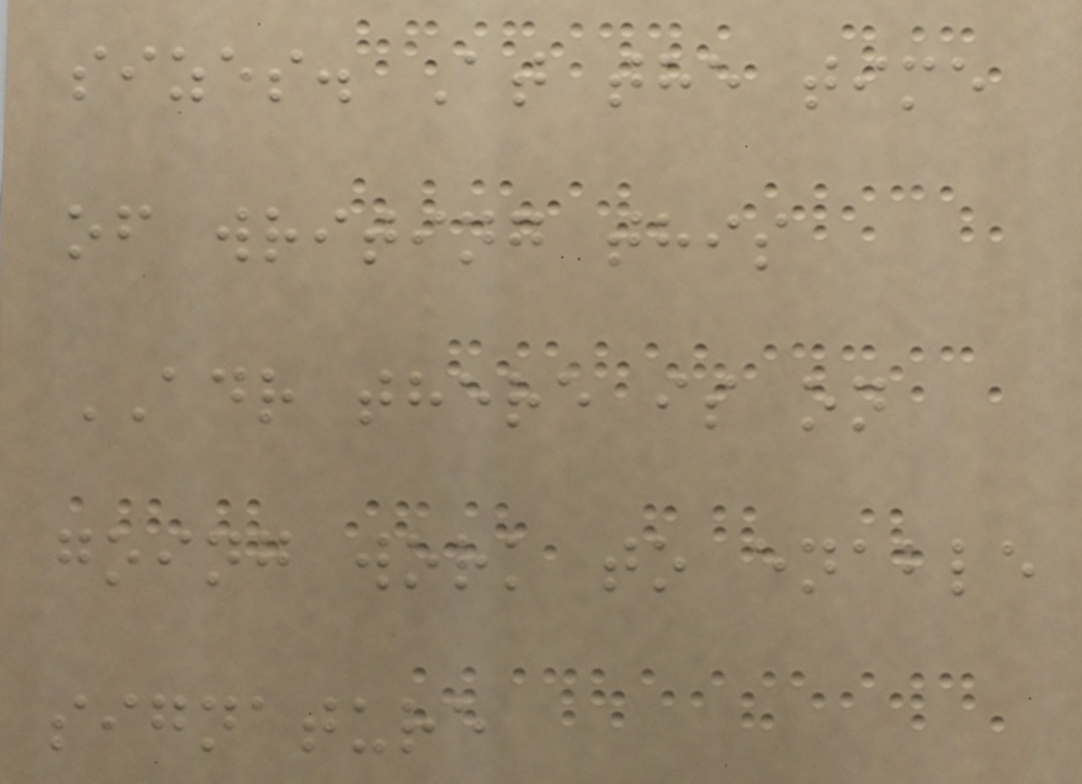sizes. At the time
of writing this
ADR there is on
going work to enable
signature
